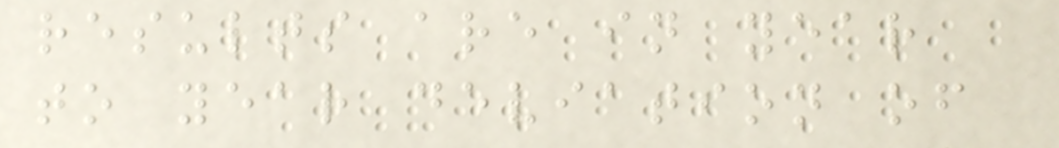results are in year
to year deviation of
